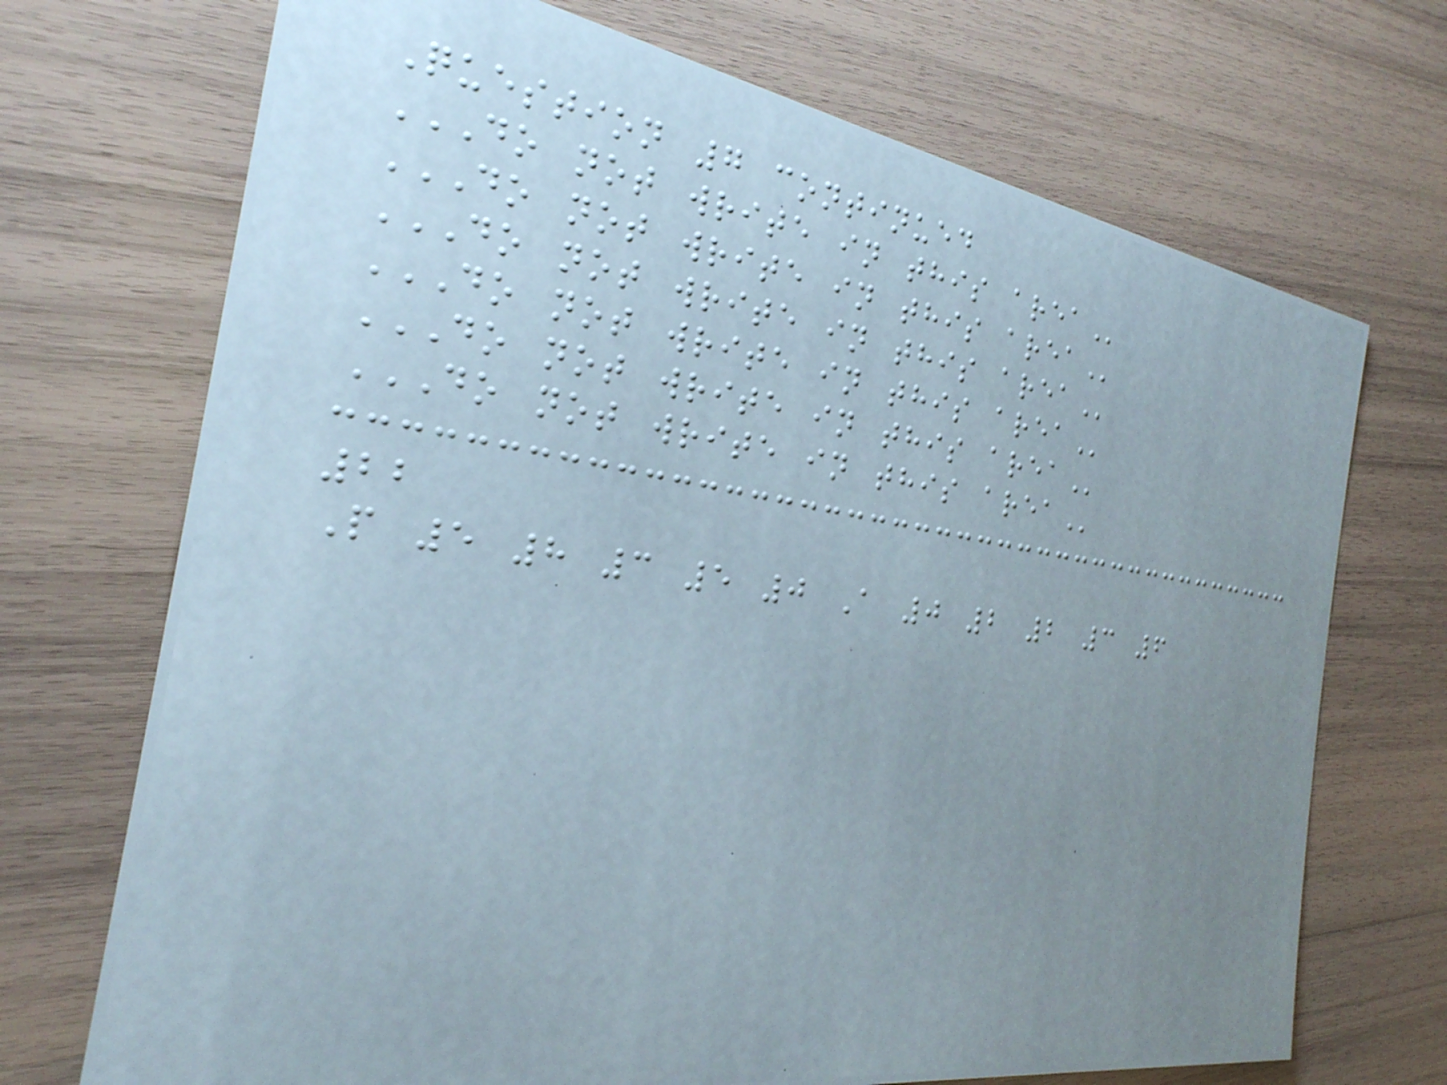Question 7 continued
DO NOT WRITE IN THIS AREA
DO NOT WRITE IN THIS AREA
DO NOT WRITE IN THIS AREA
DO NOT WRITE IN THIS AREA
DO NOT WRITE IN THIS AREA
DO NOT WRITE IN THIS AREA
22
P 5 8 3 5 0 A 0 2 2 3 6
